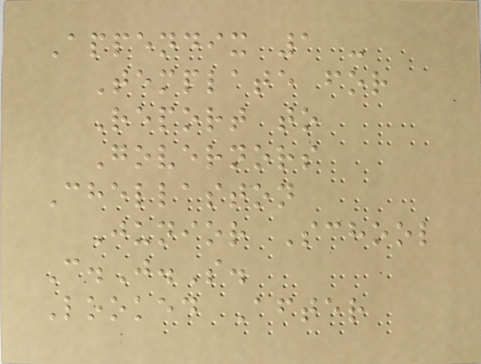Appendix 1 -
Template for
Report to
Governors
Chellaston
Junior School
C.J.S.
Looked After
